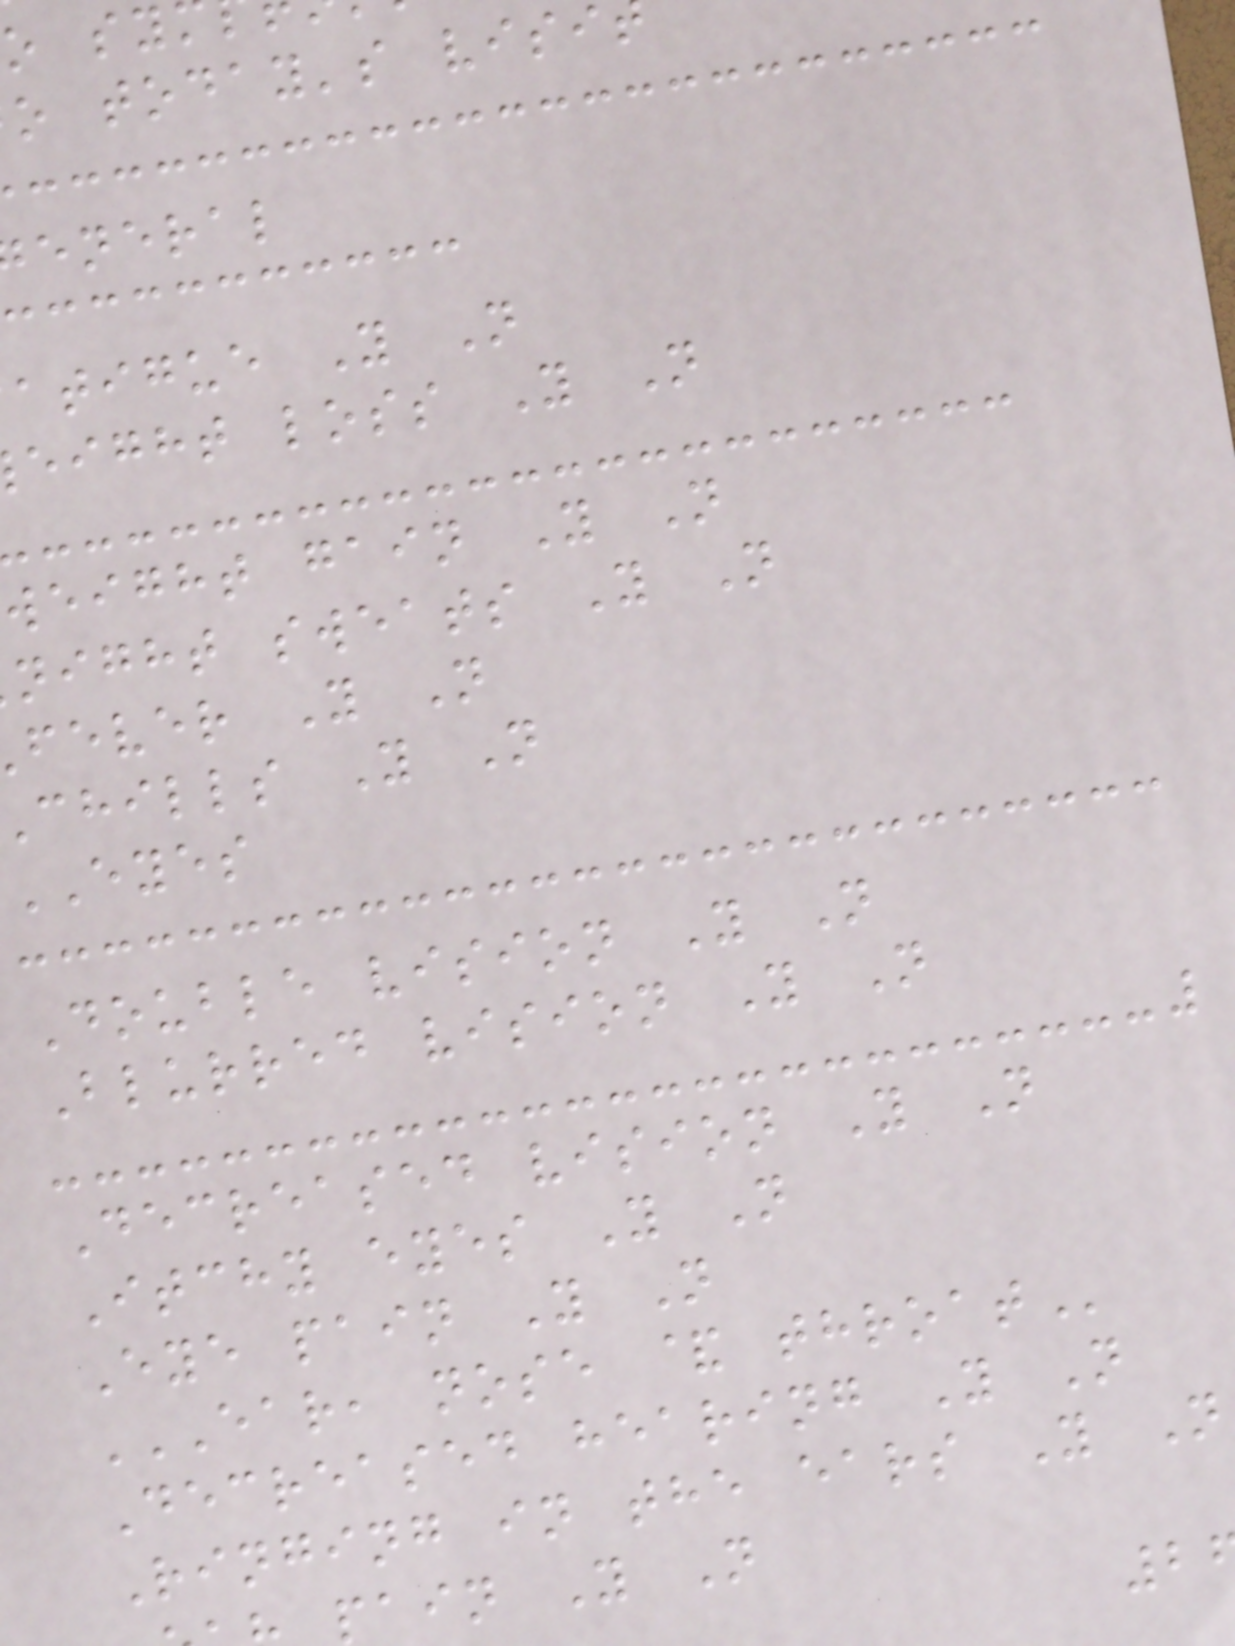o today's visi
eneral
atigue Y N
eight loss Y N
weight gain Y N
night sweats Y N
fever Y N
chills Y N
EYES
Double vision Y N
Blurred vision Y N
Decreased vision Y N
Itchy eyes Y N
Eye pain Y N
EAR, NOSE & THROAT
Decreased hearing Y N
Ringing in the ears Y N
pain Y N
